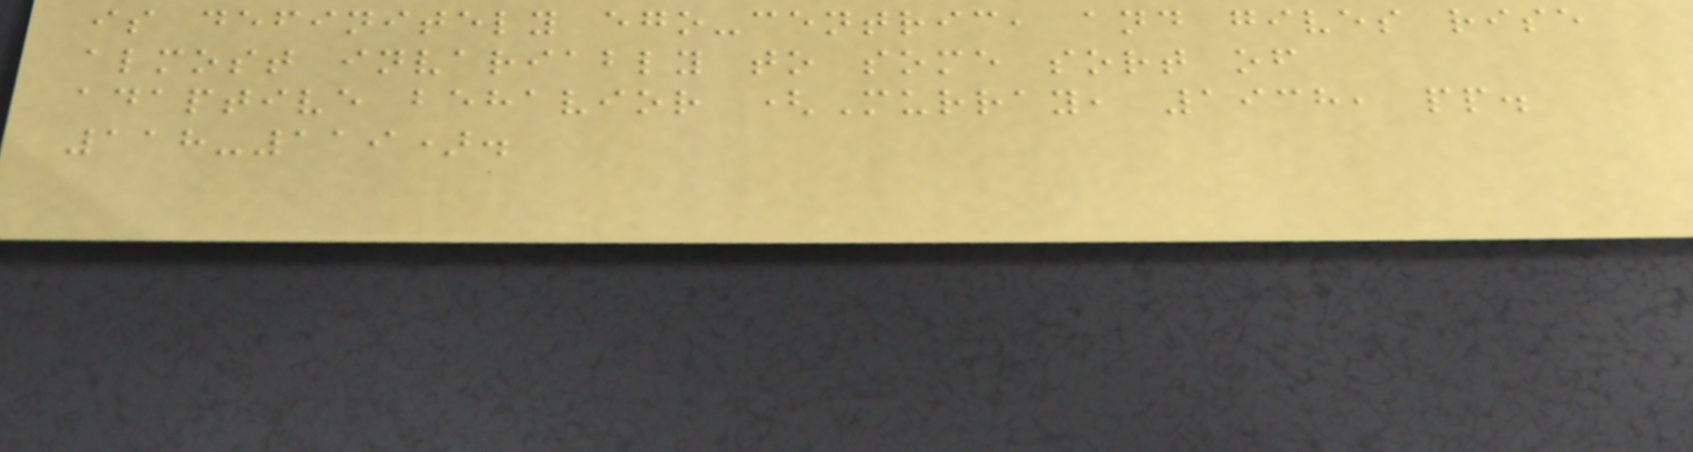is definitely ego-centric, and gives rise
almost invariably to some sort of
adaptive behavior (Murray, 1938, pp.
118-119).
